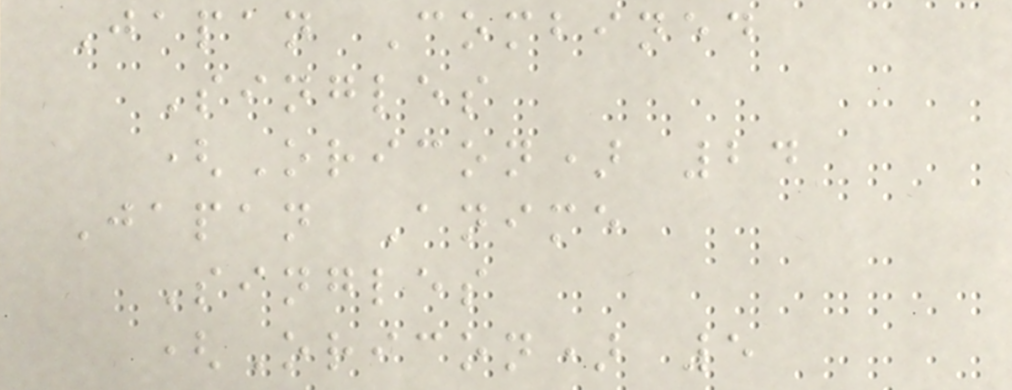Japan Combined
Singles
(Oricon) 24
Japan Anime
Singles
(Oricon) 5
